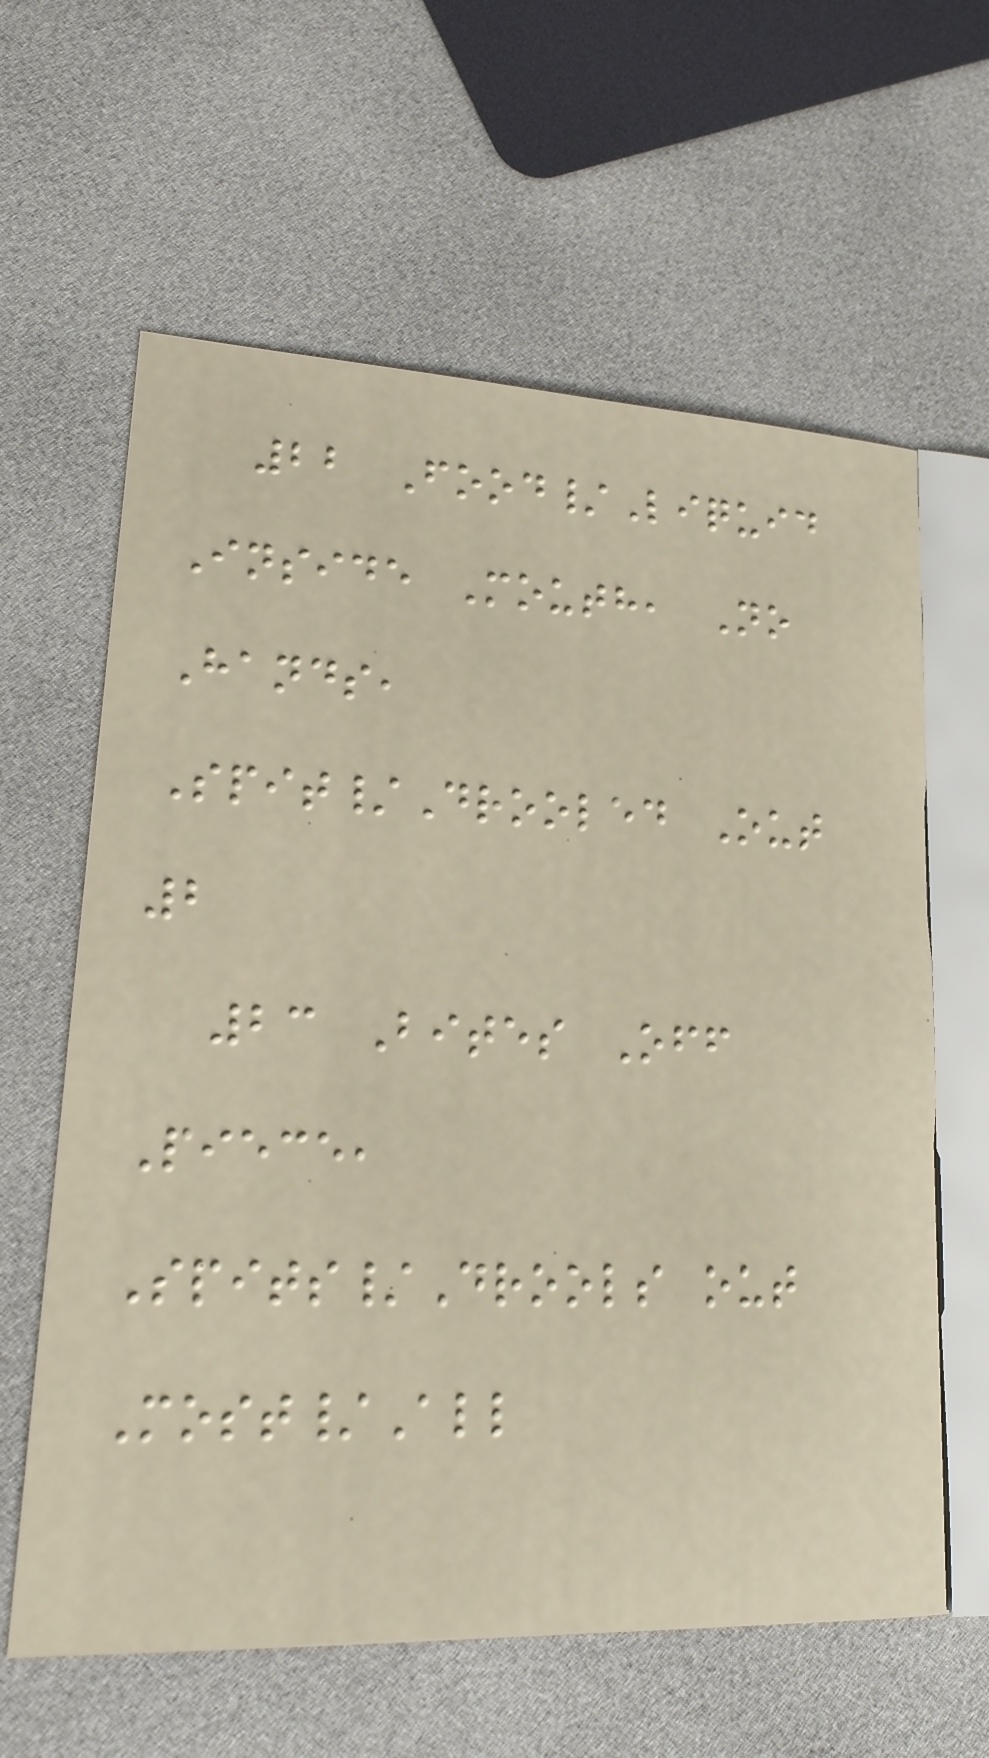22 Food/Liquid
Inside Mouth, No
Hands,
Spit/Drooled Out
2
23 Bites Off
Piece,
Spits/Drools out
Most/All
